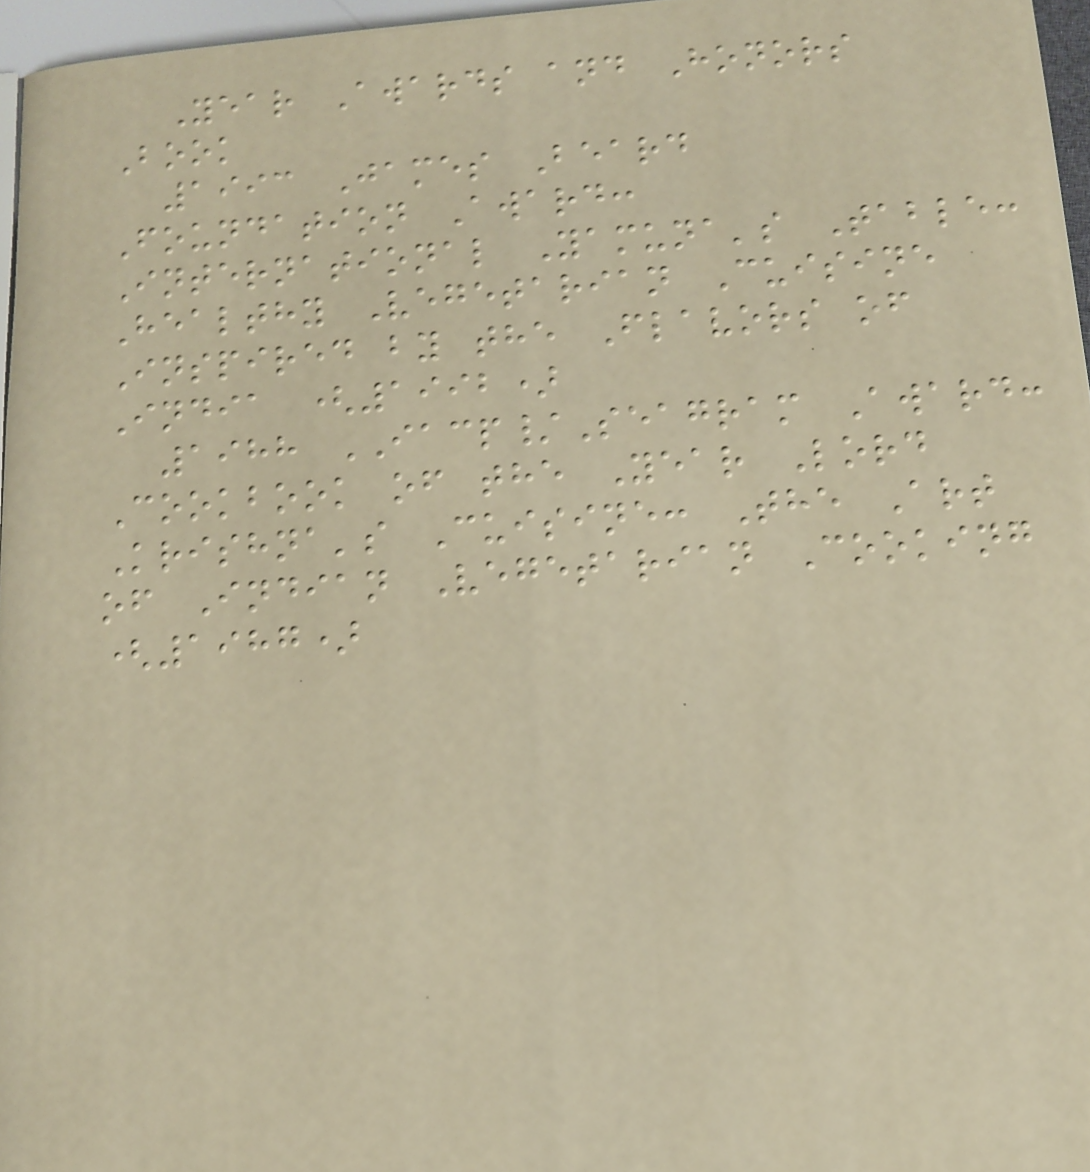Year Awards and Honors
Book
1993 James Beard
Foundation Award:
International Yamuna's Table:
Healthy Vegetarian Cuisine
Inspired by the Flavors of
India (1992)
1988 IACP/Seagram Award:
Cookbook of the Year Lord
Krishna's Cuisine: The Art
of Indian Vegetarian Cooking
(1987)
